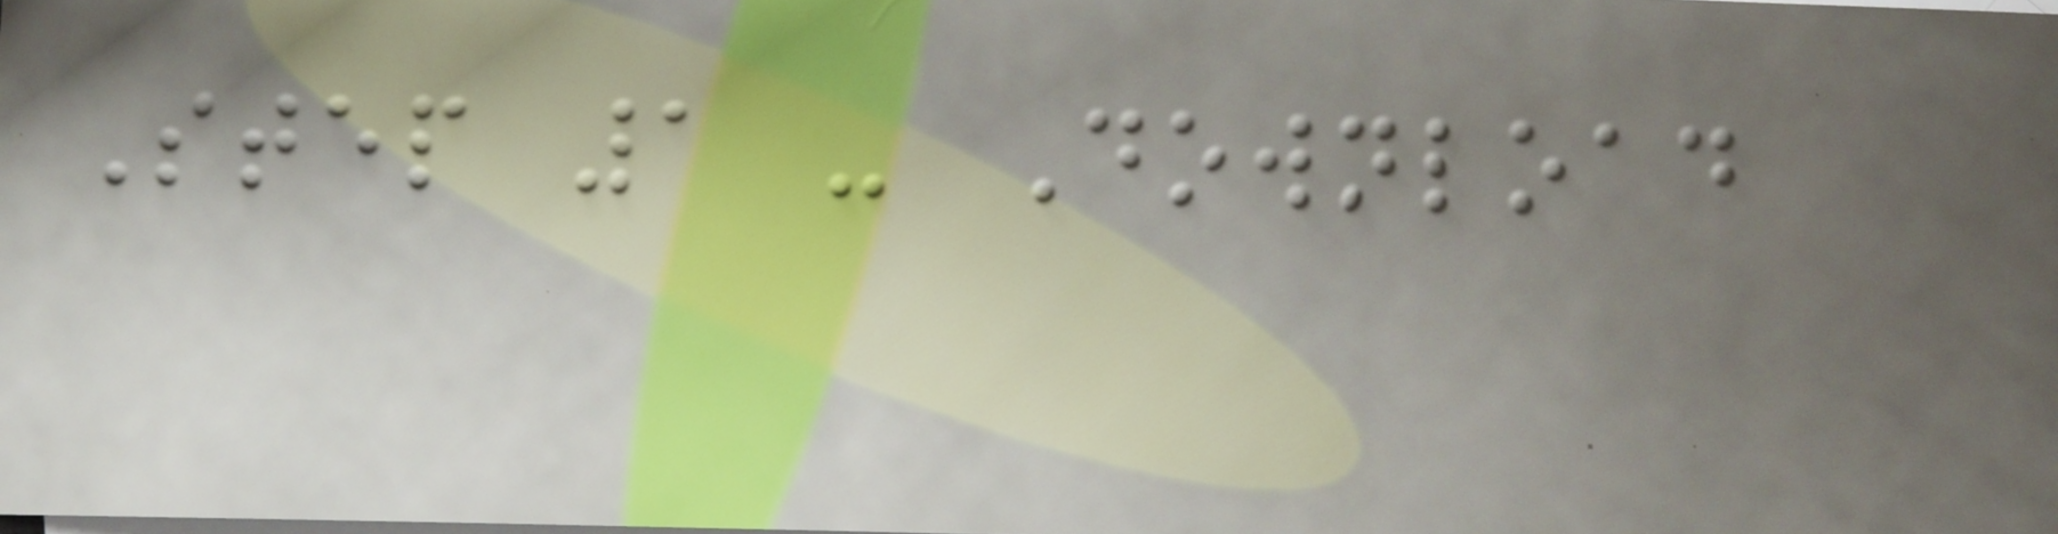Step 1 - Download
